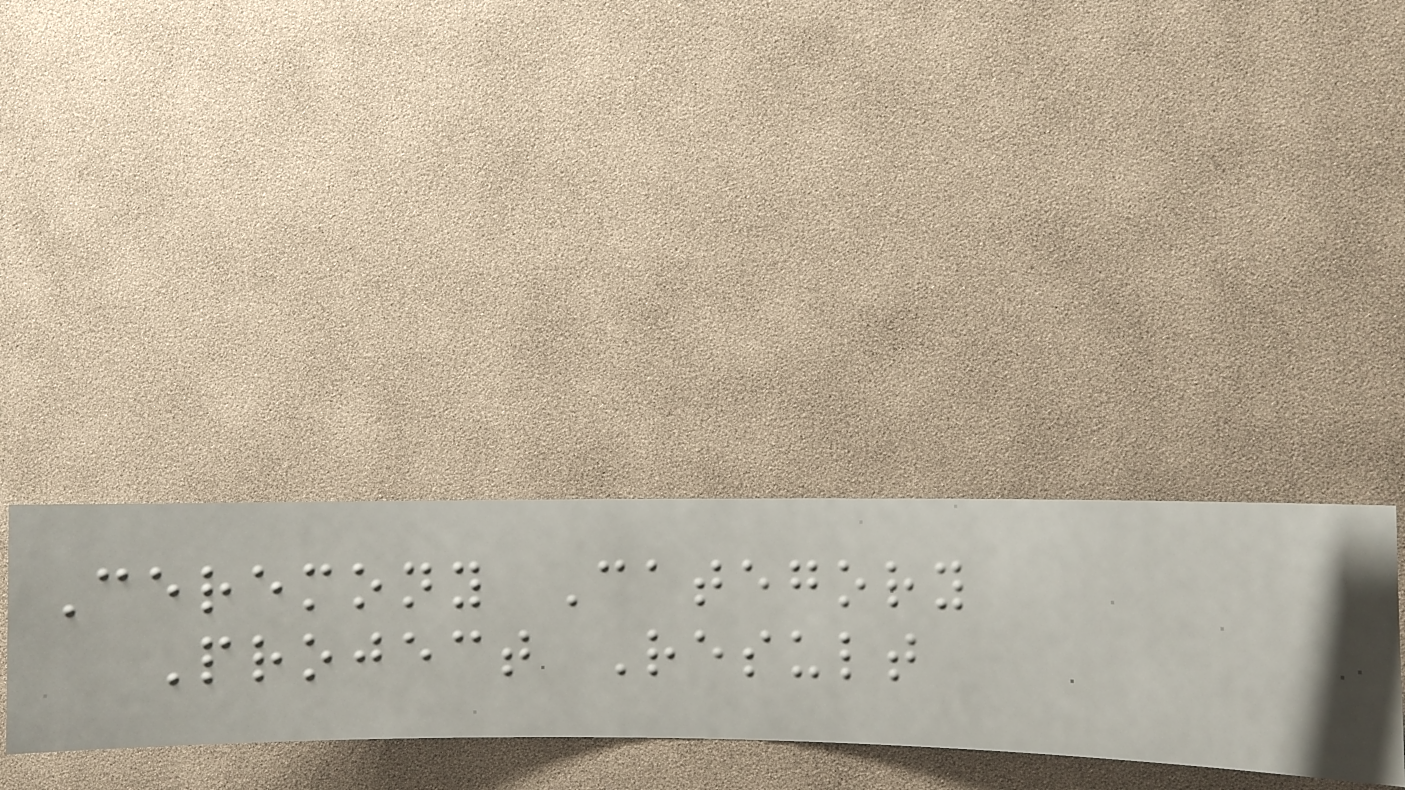Ceremony Category
Project Result
